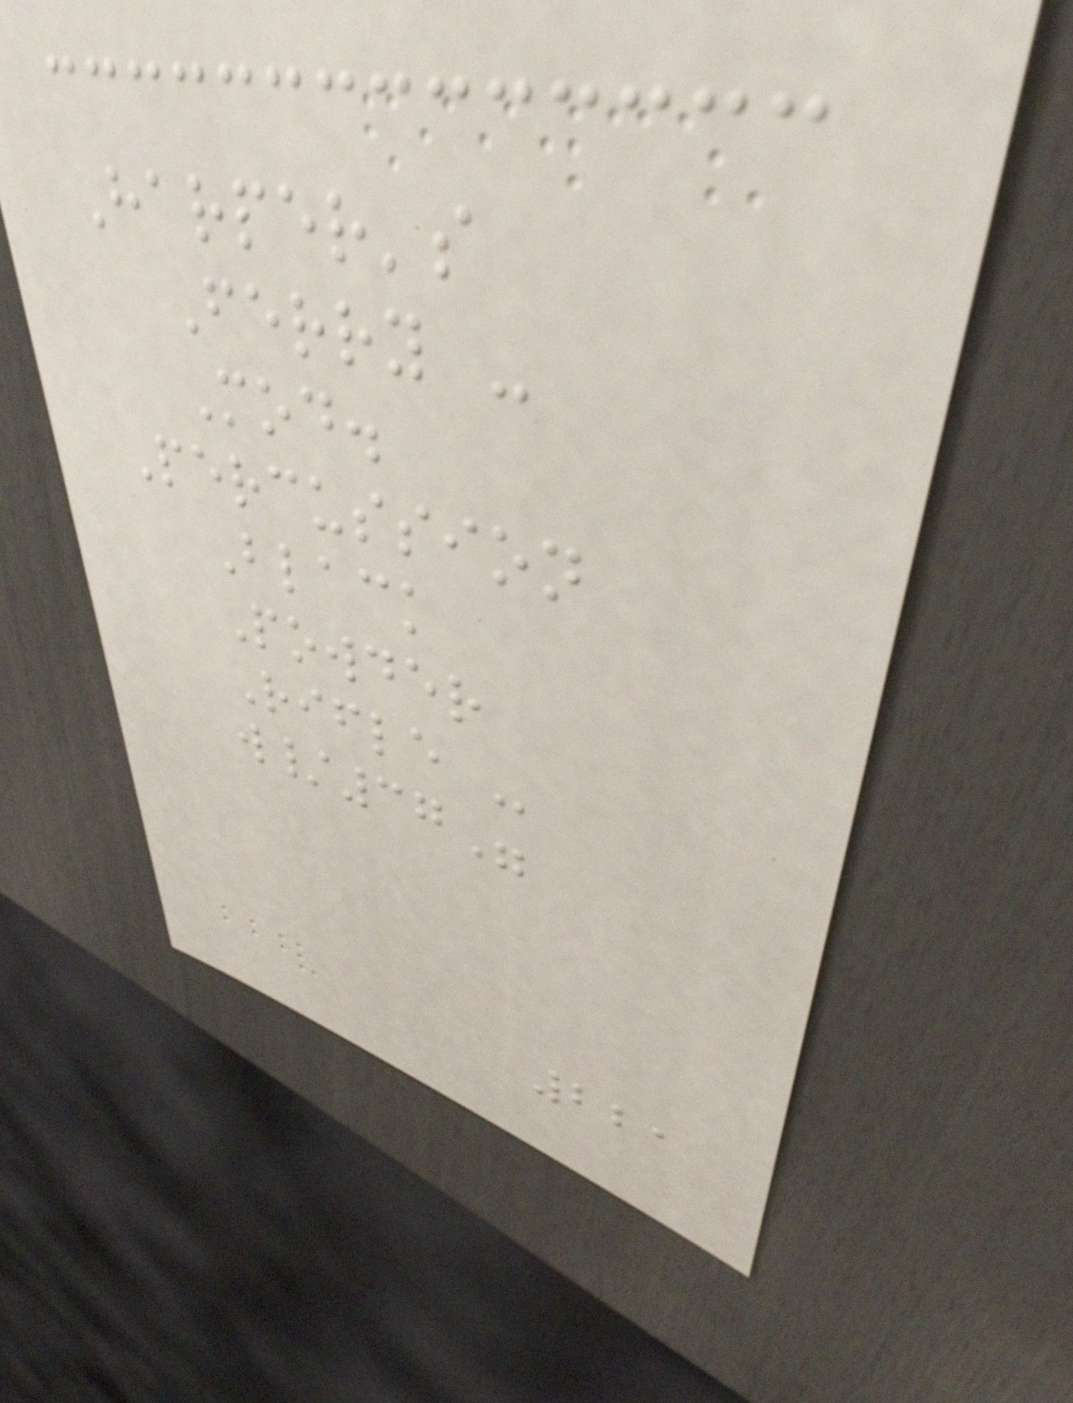Harper's
Ferry -
Mod.
Percussion
Black
Powder
Rifle -
w/37"
221
